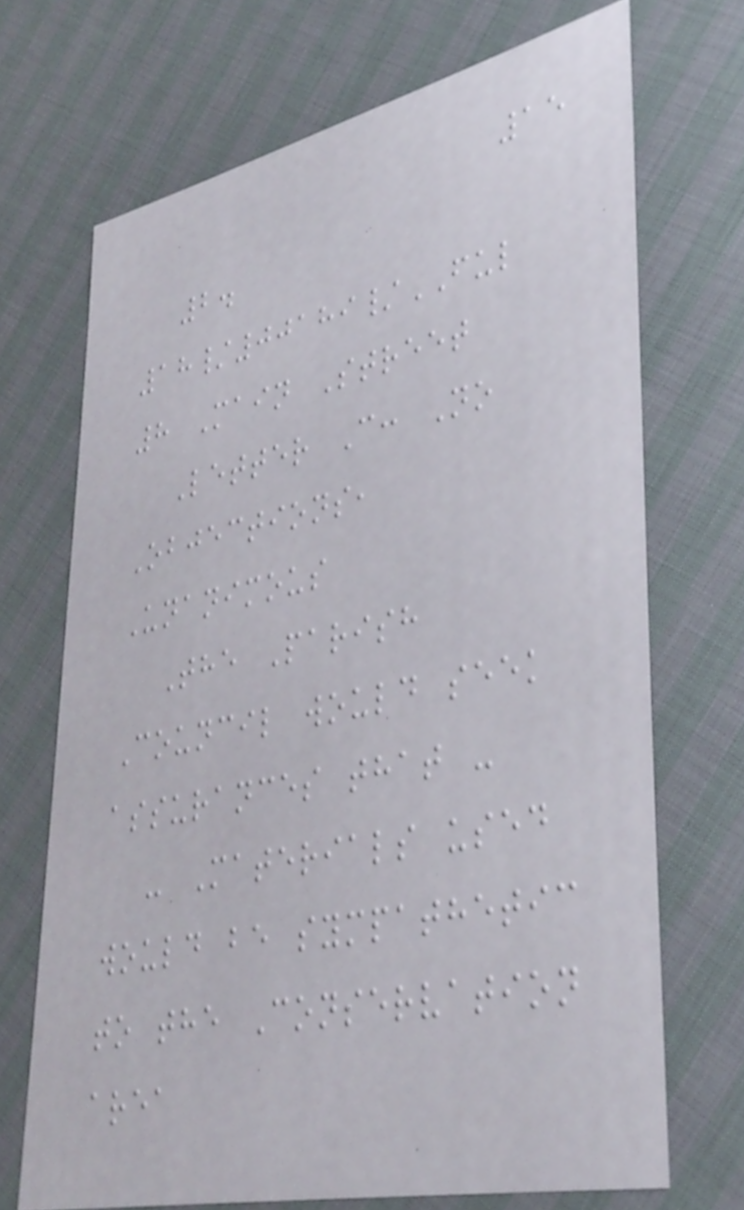15
2.
18/00189/FUL
8 Main Street
Letter C: No
Objections,
Unanimous
The Parish
Council would seek
assurances that -
- Materials used
would be sympathetic
to the Conservation
area
